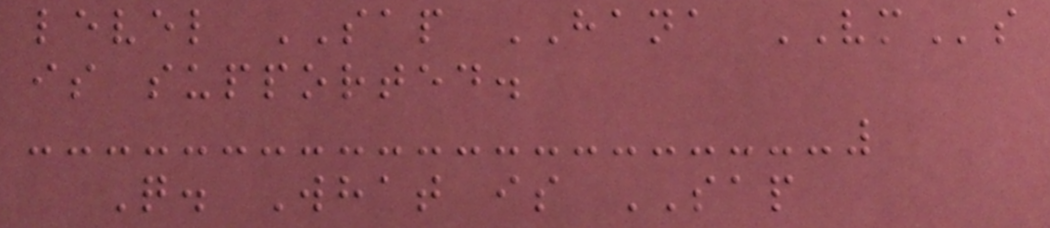level SAP HANA VMs
is supported.
Q. What is SAP
